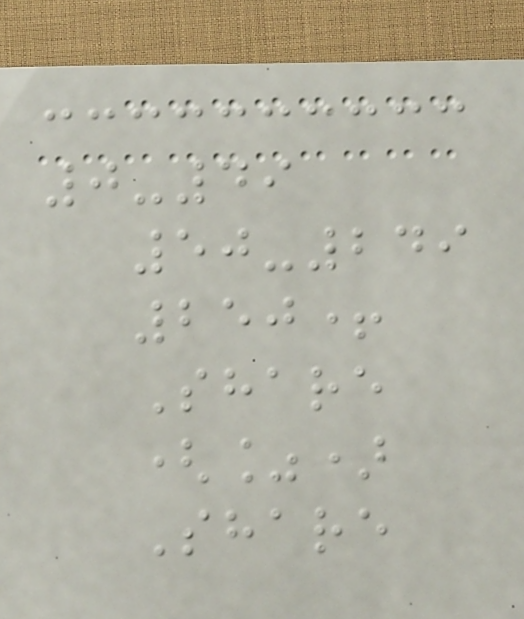0-49
50-249
250+
Share
(%)
Share
